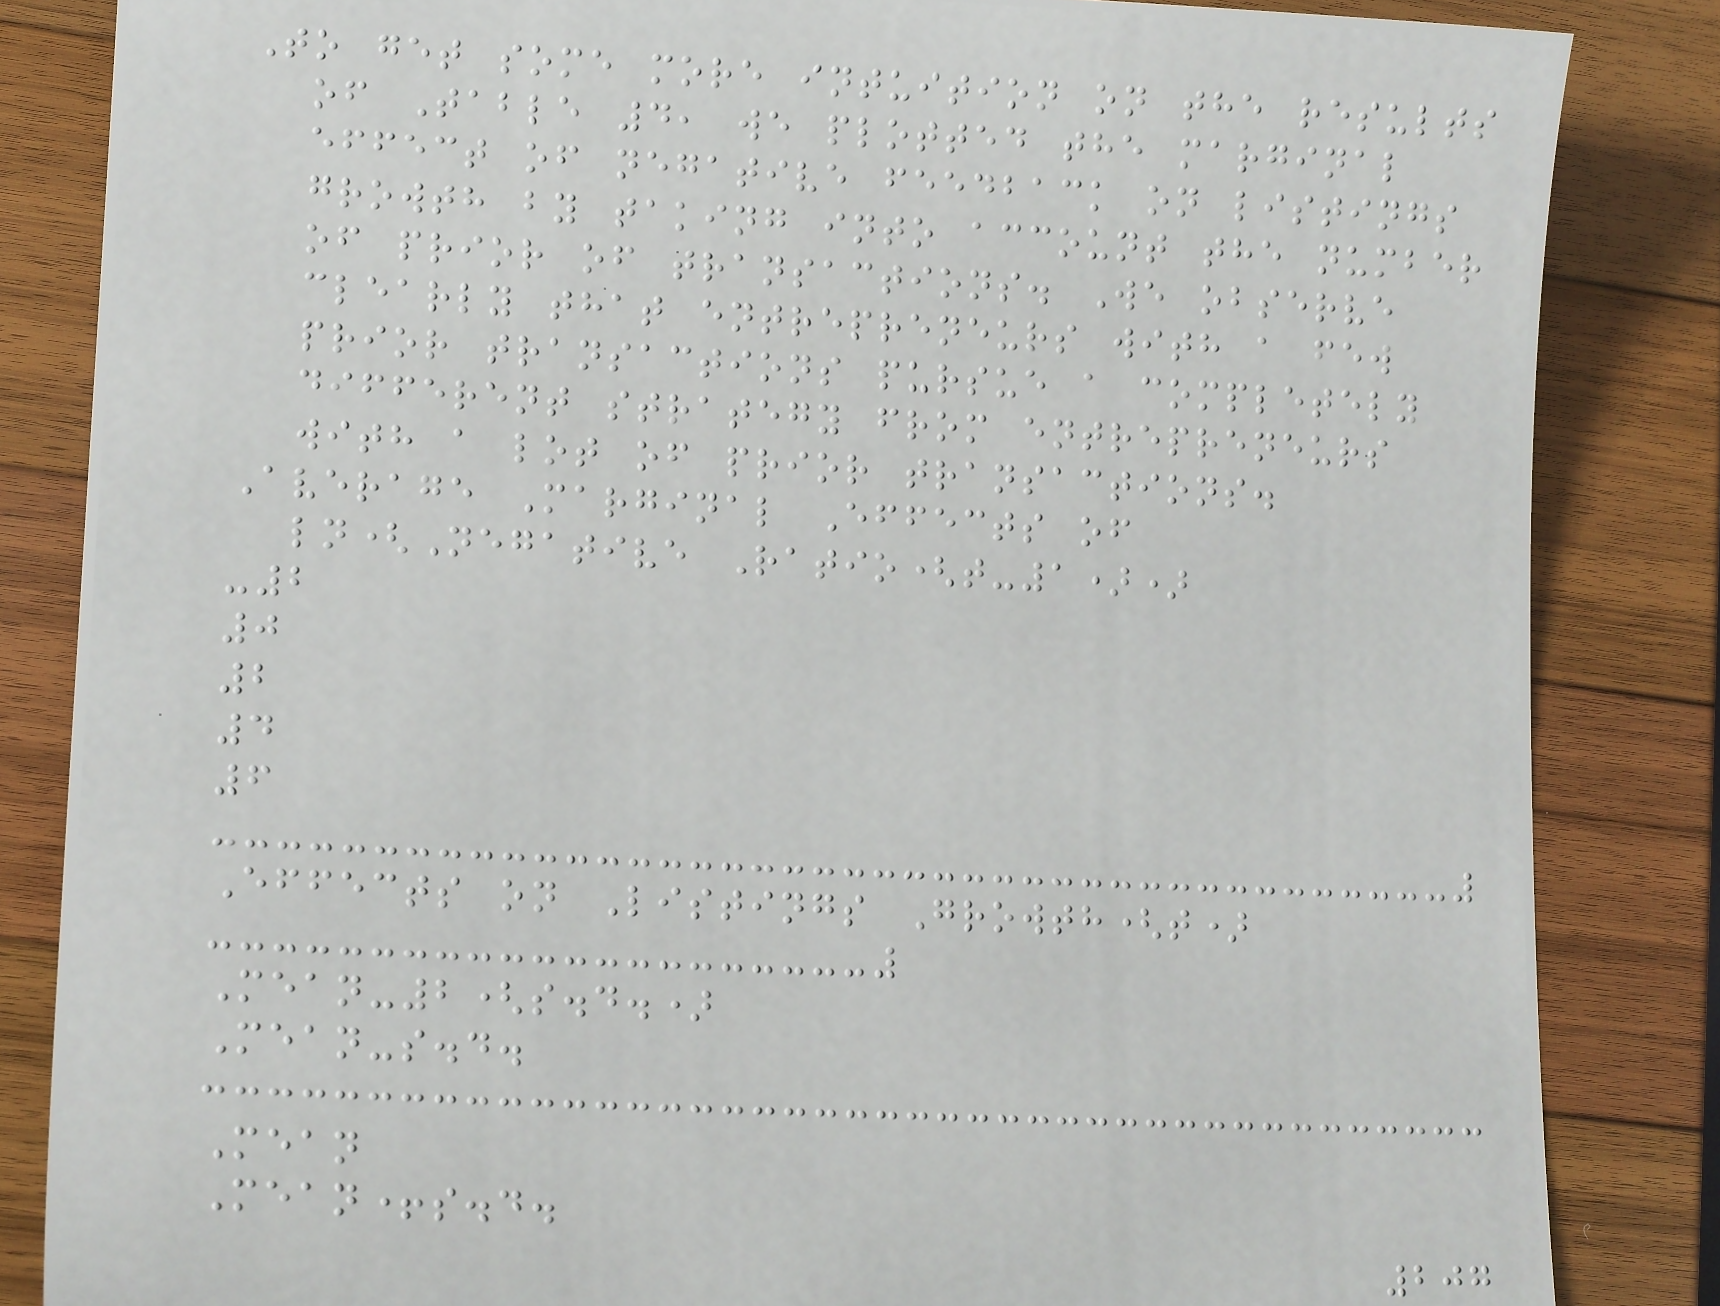To get some more intuition on the results
of Table 4, we plotted the marginal
effect of negative feedback on listings
growth by taking into account the number
of prior of transactions. We observe
clearly that entrepreneurs with a few
prior transactions pursue a completely
different strategy from entrepreneurs
with a lot of prior transactions.
Average Marginal Effects of
ln(Negative Ratio(t-1))
-2
0
2
4
6
Effects on Listings Growth(t)
Mean-2(s.d.)
Mean-s.d.
Mean
Mean+s.d.
207
